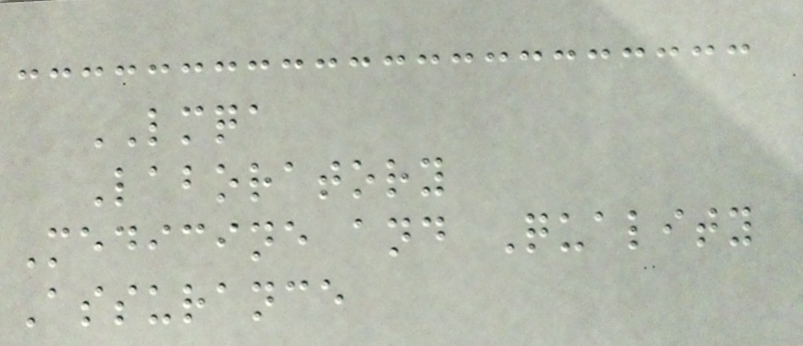LMQA
Laboratory
Medicine and Quality
Assurance
